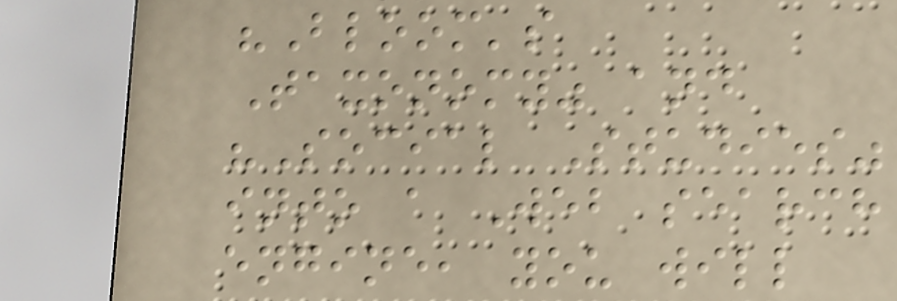"Bloom's
Taxonomy" and
"Social Studies"
into a Web search
engine, you will
